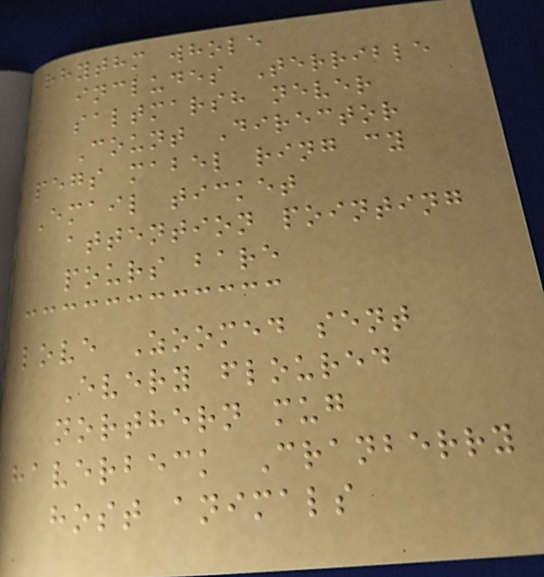rhythm whole
includes Terrible
saltmarsh never
Count Director
pegs mabel ring cy
Email ticket
attention pointing
pours bare
love Zoomed sent
Every floured
northern mug
haverbeck Cranberry
host animals
